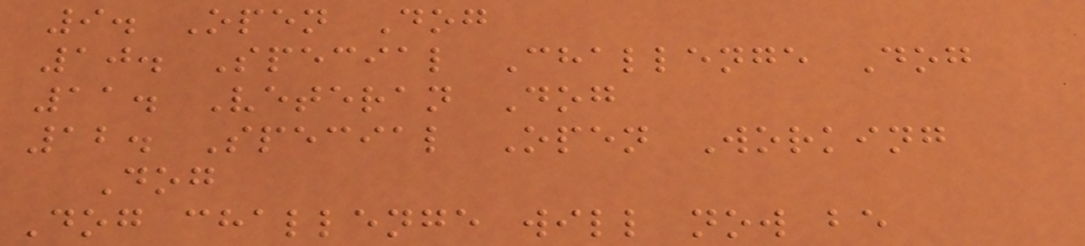9. Open Dog
10. Special Challenge Dog
11. Veteran Dog
12. Special Open Working
Dog
Dog challenge will now be
